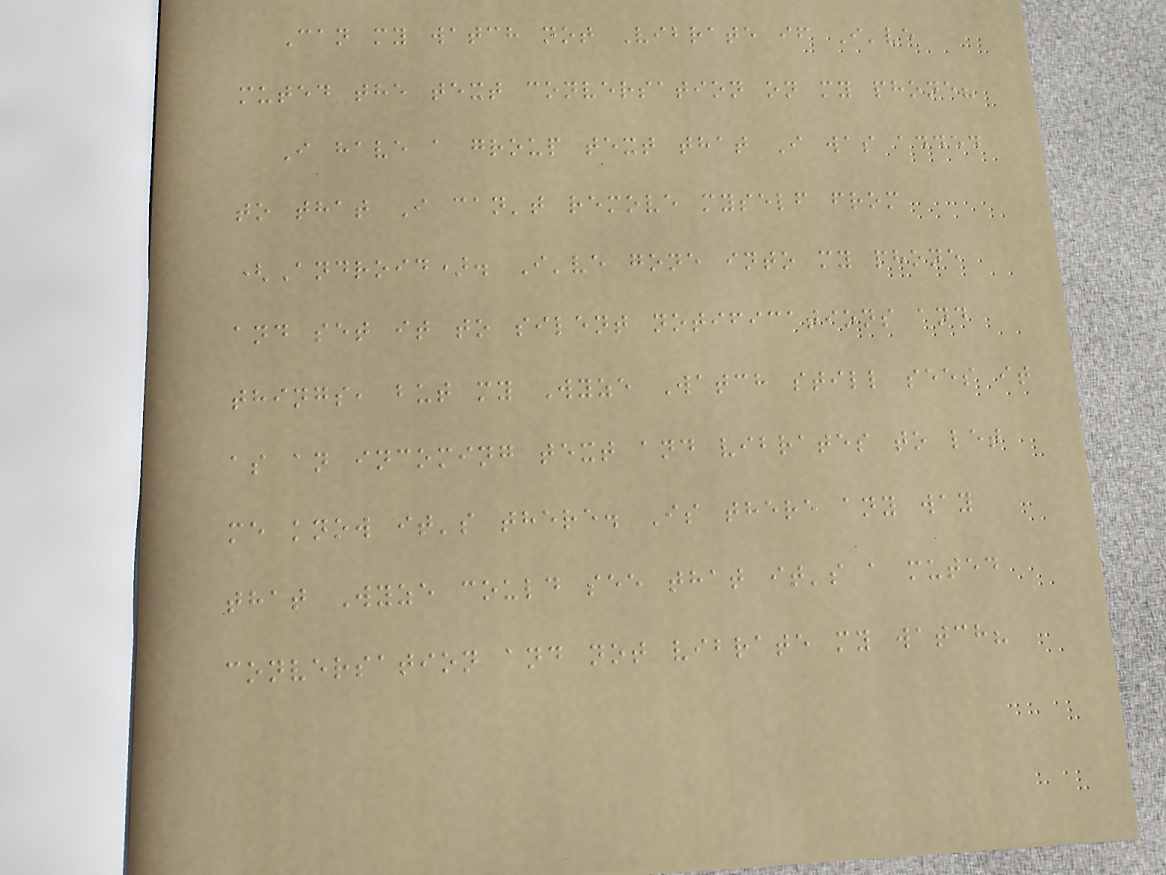Can my watch not Vibrate if I've
muted the text conversation on my phone?
I have a group text that I was added
to that I can't remove myself from
(Android). I've gone into my phone
and set it to silent notifications and
things, but my Wyze Watch still sees it
as an incoming text and vibrates to let
me know it's there. Is there any way
that Wyze could see that it's a muted
conversation and not vibrate my watch?
